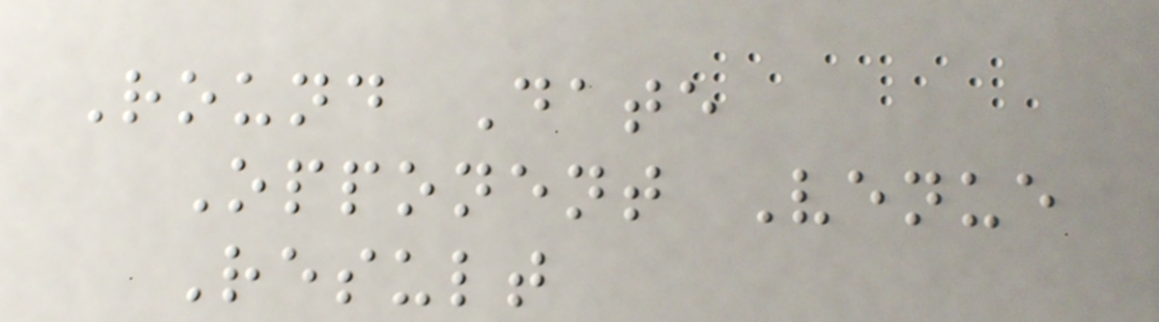Round Date
Opponent Venue
Result
